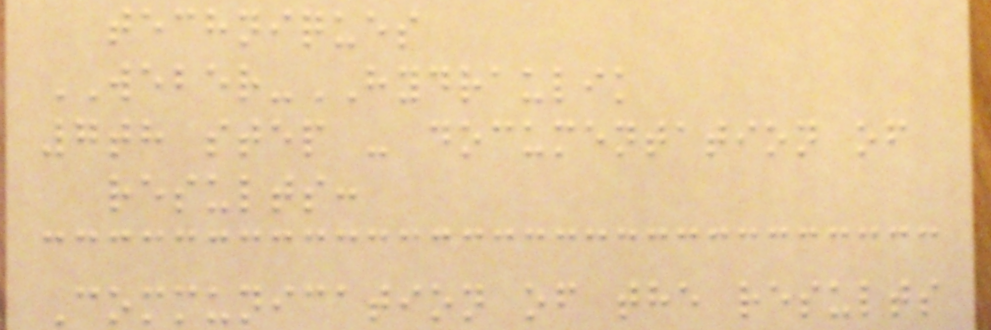techniques
WEBER-HYDRAULIK
7th step - documentation of
results:
Communication of the results
